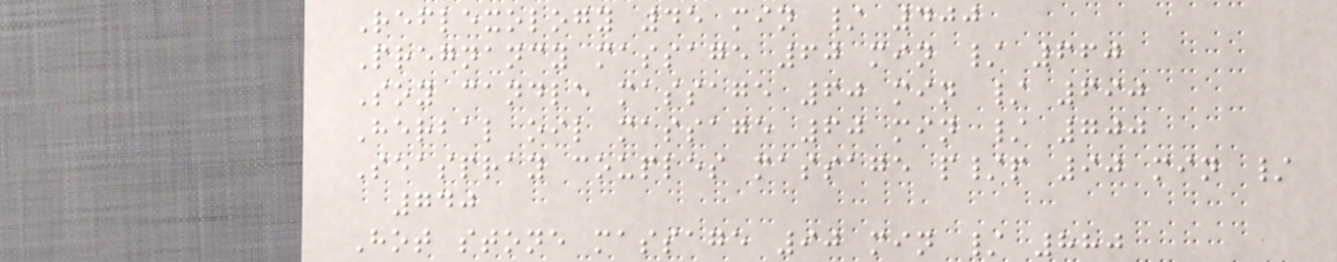Reflexology 45 min / 400
Pregnancy massage 60 min / 660
Soy candle massage 60 min / 690
Herbal oil massage 60 min / 700
Seaspray couples massage p/p 90 min /
740
Hot stone massage 90 min / 880
